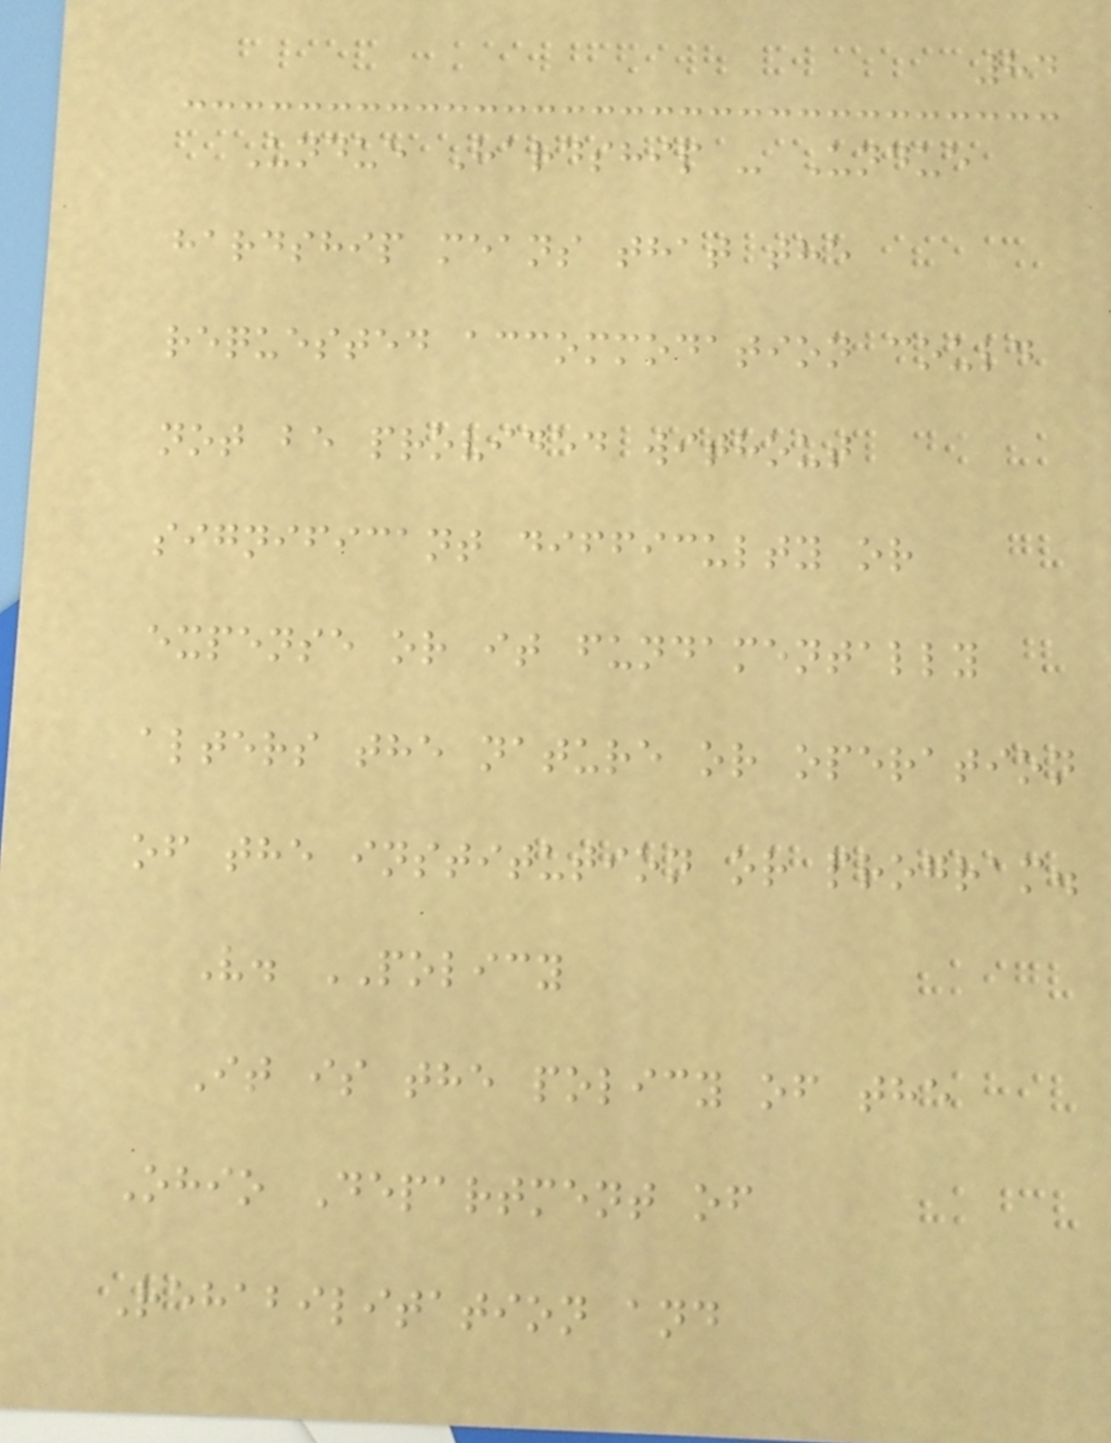84
Undue Hardship - Undue
hardship means that the
requested accommodation could
not be provided without
significant difficulty or
expense or it fundamentally
alters the nature or operation
of the institution or program.
V. POLICY
It is the policy of the
Ohio Department of
Rehabilitation and
